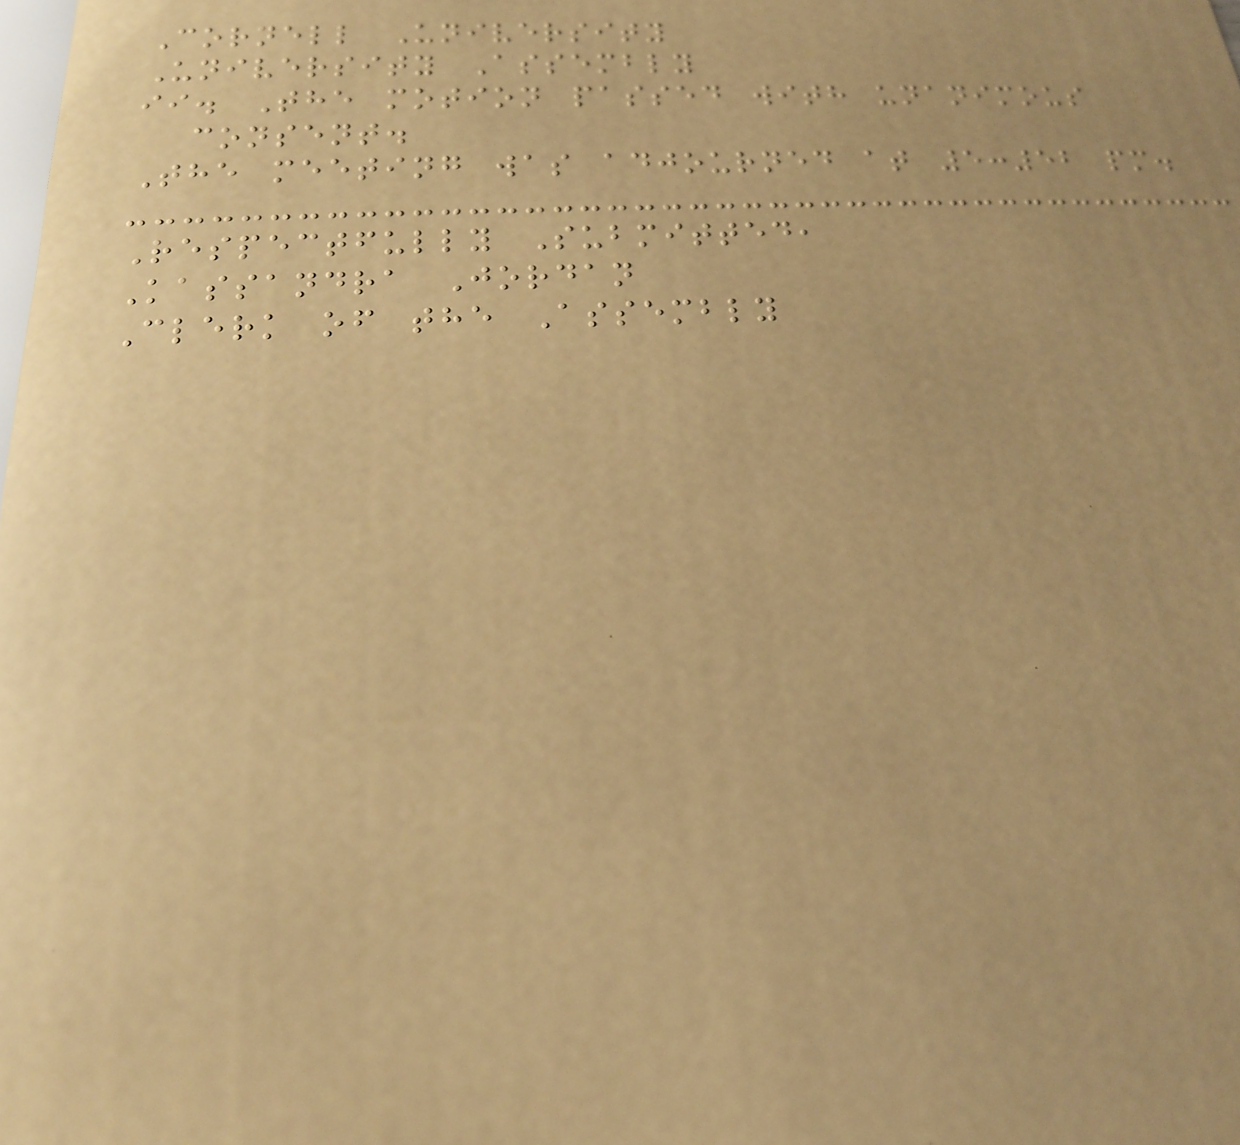Cornell University
University Assembly
ii. The motion passed with unanimous
consent.
The meeting was adjourned at 5:52 pm.
Respectfully Submitted,
Kassandra Jordan
Clerk of the Assembly
